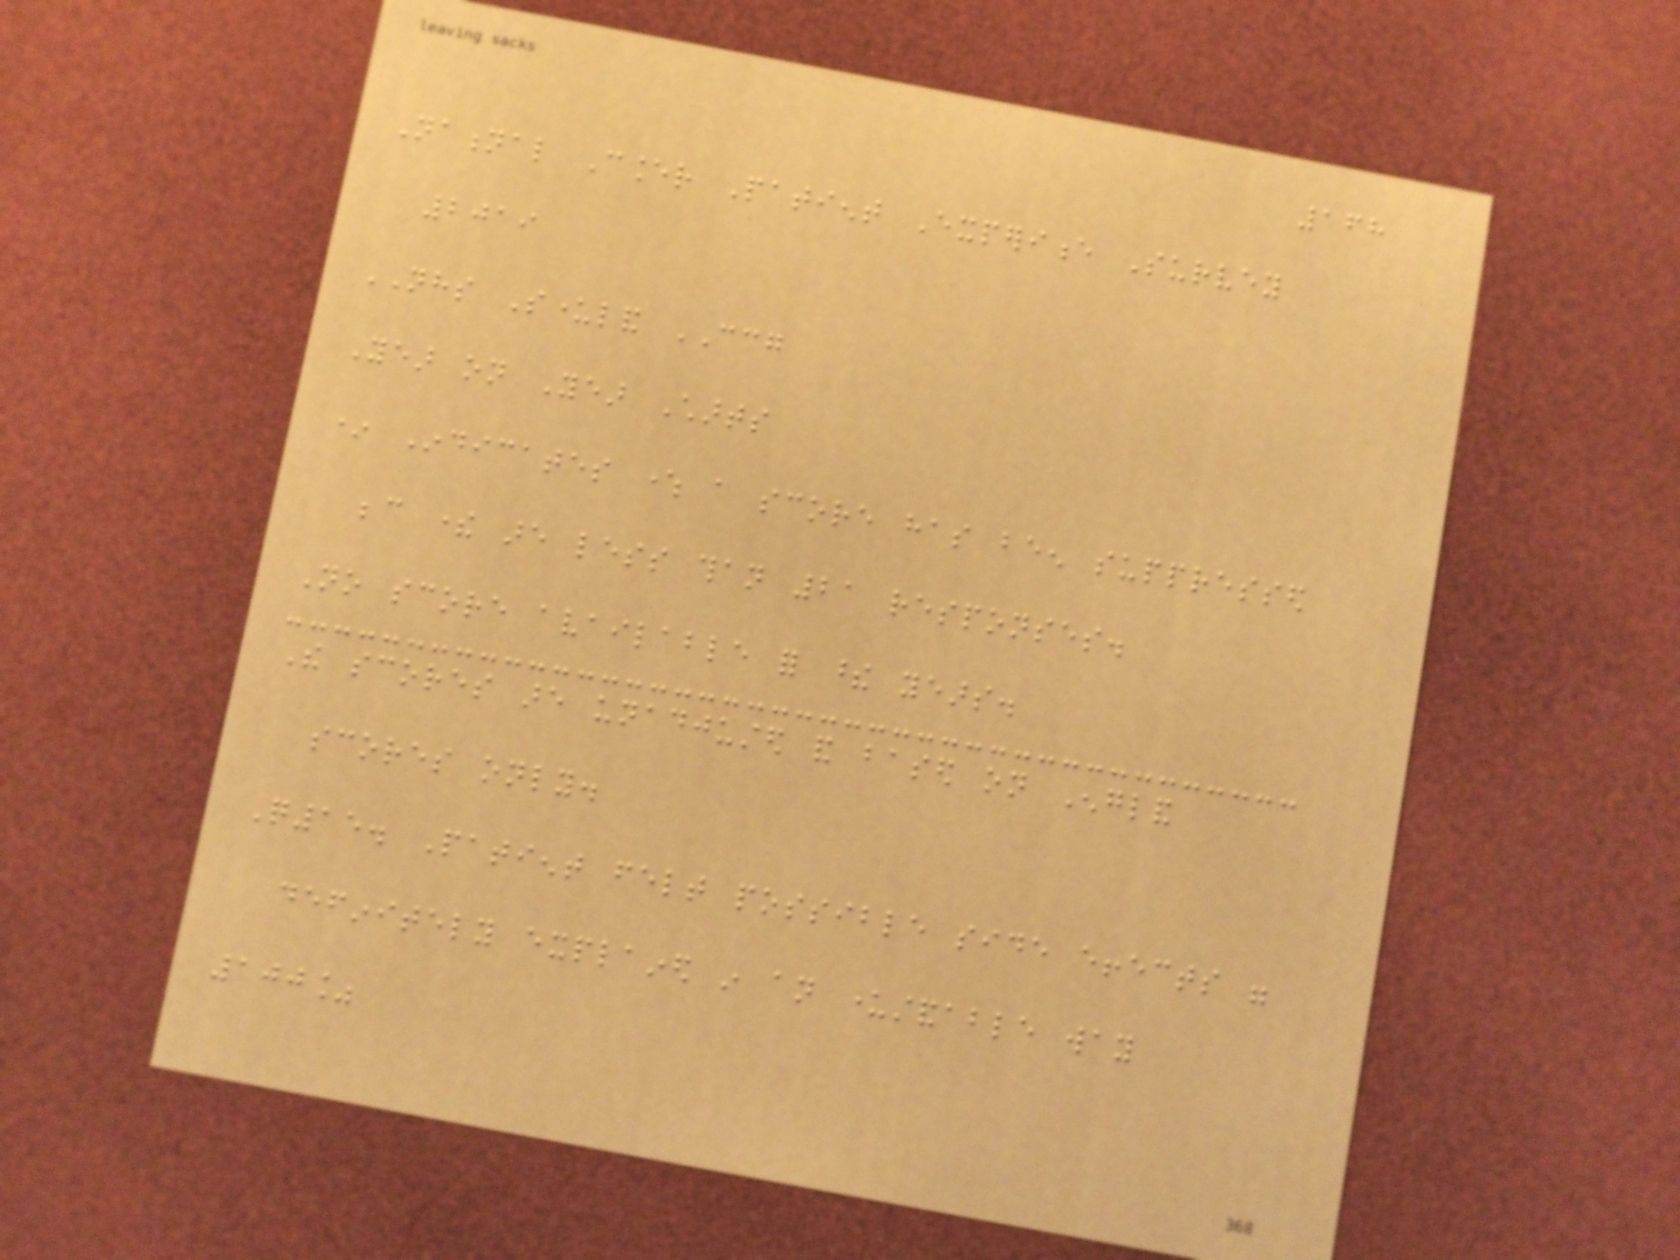168
National Cancer Patient Experience Survey
2019
NHS Sunderland CCG
Year on Year Charts
* Indicates where a score has been suppressed
because there are less than 21 responses.
No score available for these years.
The scores are unadjusted and based on England
scores only.
Q15. Patient felt possible side effects were
definitely explained in an understandable way
100%
